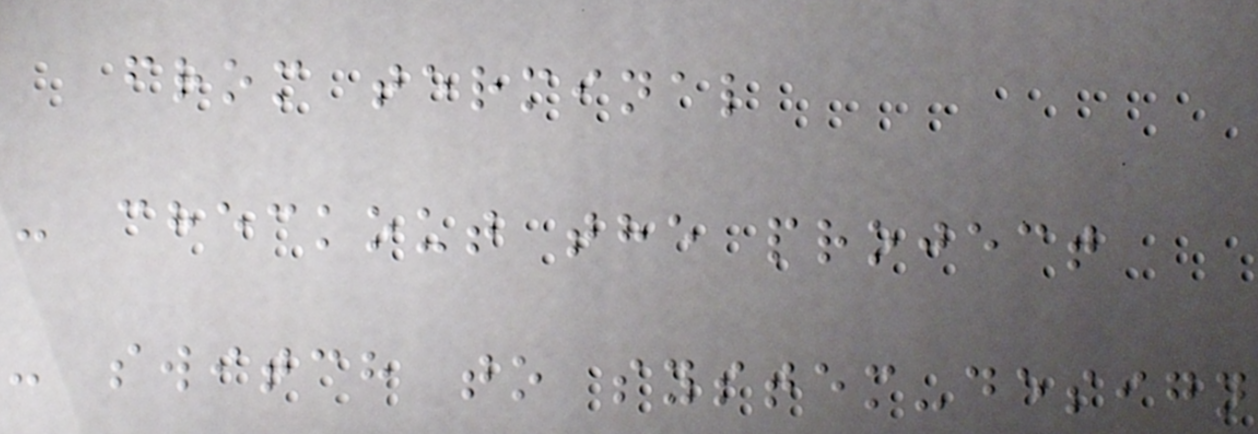from terminal
- checkout the project
- switch to system-design
